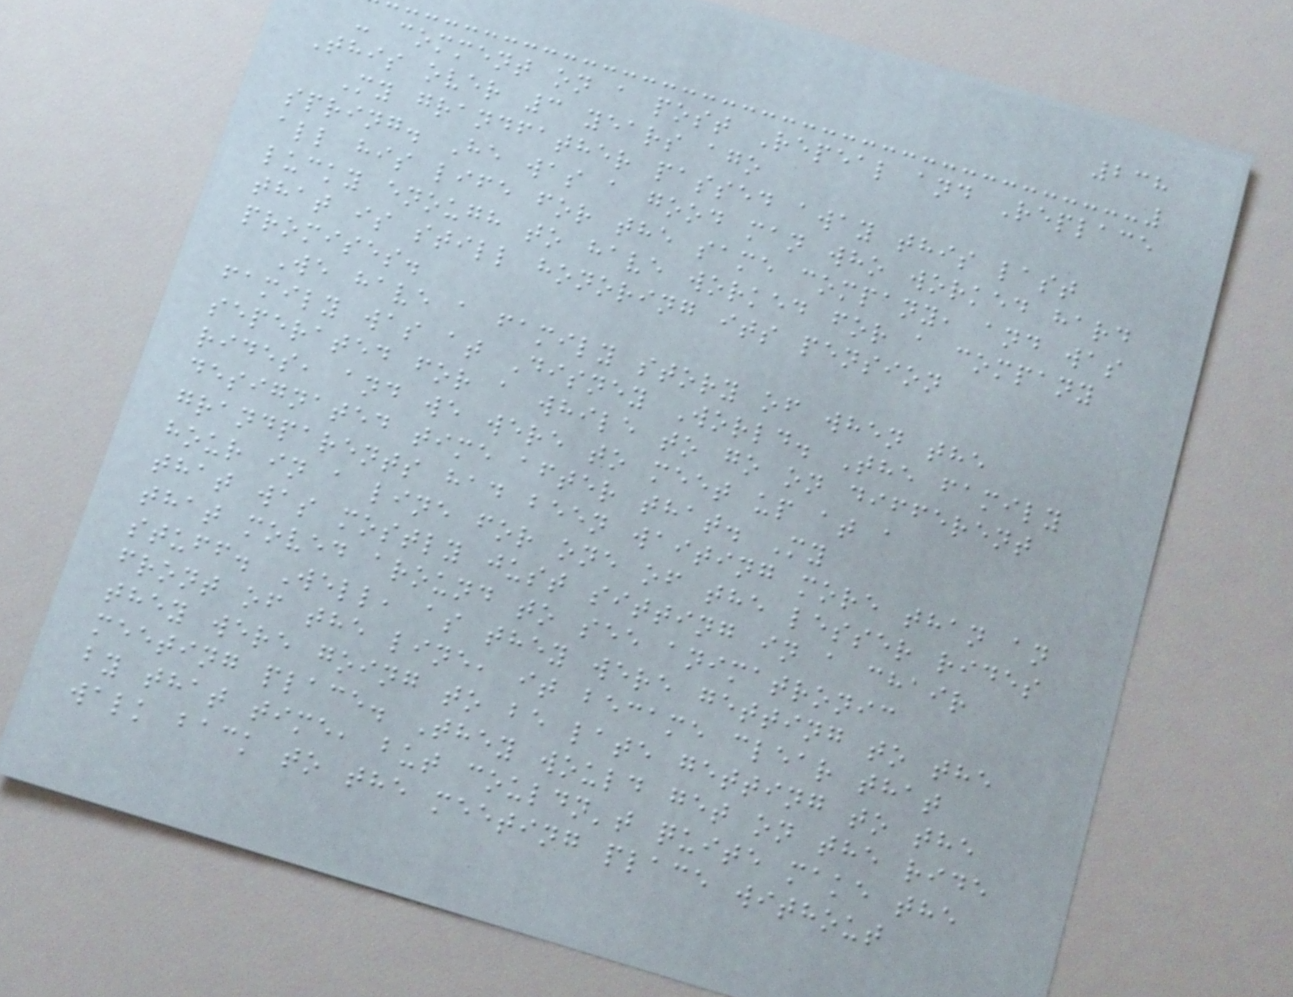238
- comment on a post Repeal and Replace
This over 3 years ago
My grandfather passed away this last
spring. He was a good man who worked hard
all his life for the same company, and was
lucky enough to have worked for a company
that is still honoring its pension
promises.
We have a family story of when the
family was at Disney World. The family
seperated for a while to go on different
rides, and we were to meet up at a
designated time after that. My
grandparents had been waiting more than an
hour in a line for one of the lesser rides
that was mostly just sitting in a chair
that moved around to see animatronic
stuff. Well, as they were getting to the
front of the line, it became clear that
they were going to be late getting to the
meeting place. They would get on the ride
by that time, but couldn't quite make the
walk back to the meeting place without
